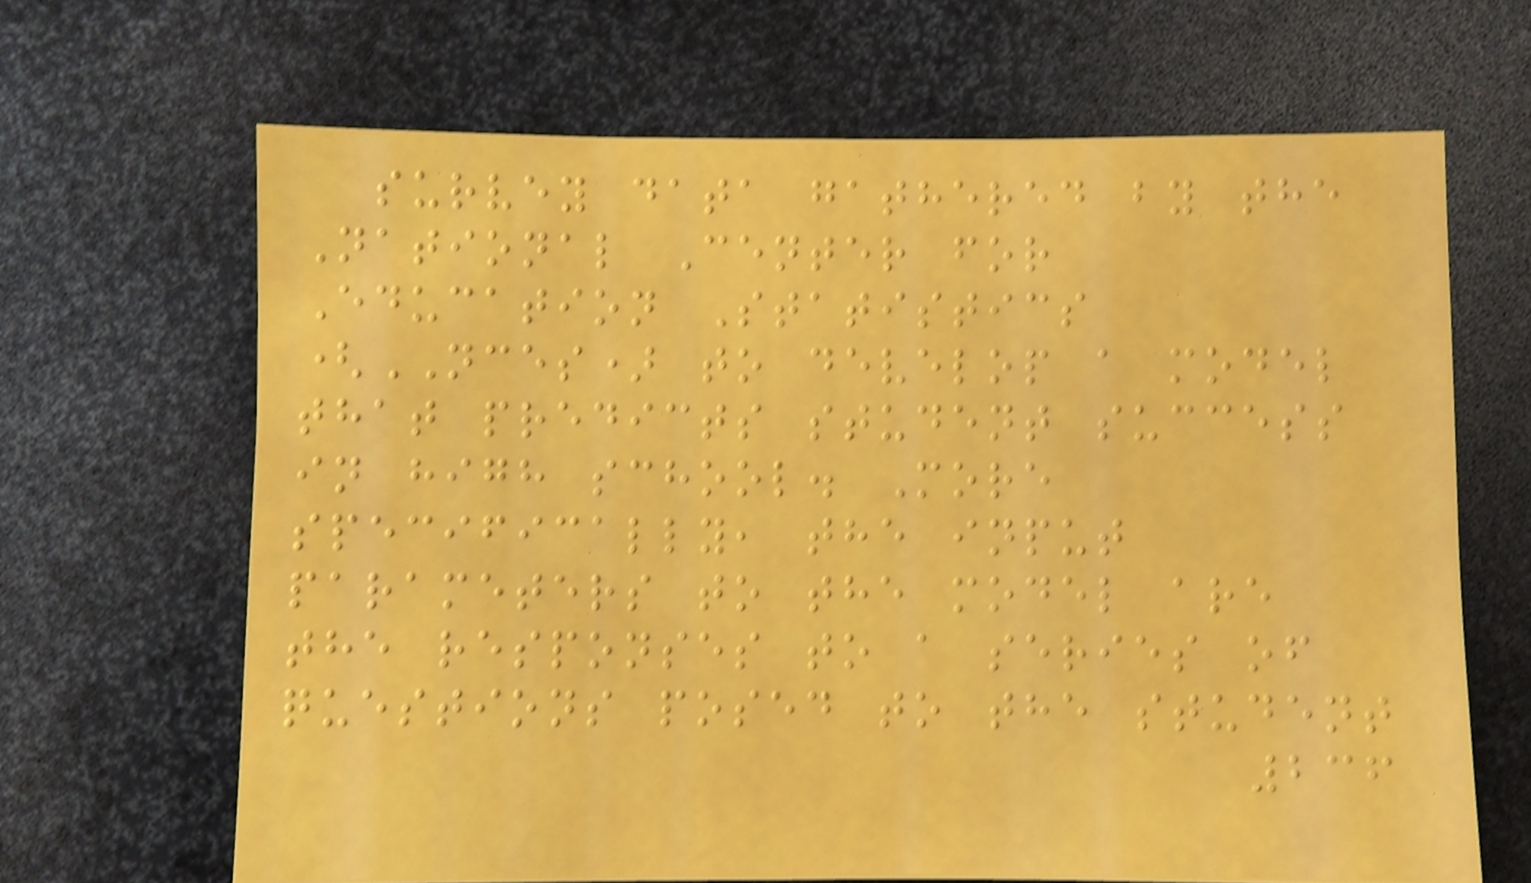survey data gathered by the
National Center for
Education Statistics
(NCES) to develop a model
that predicts student success
in high school. More
specifically, the input
parameters to the model are
the responses to a series of
questions posed to the student
236
